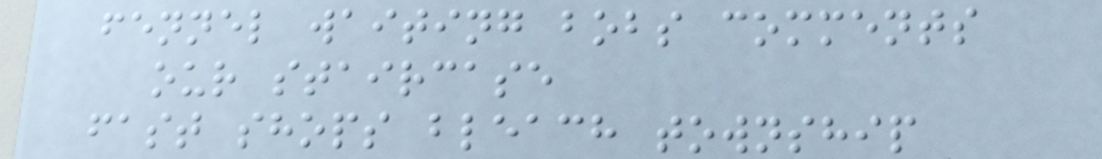fennel waiting bobs comments
our staircase
fast shops bleach township
